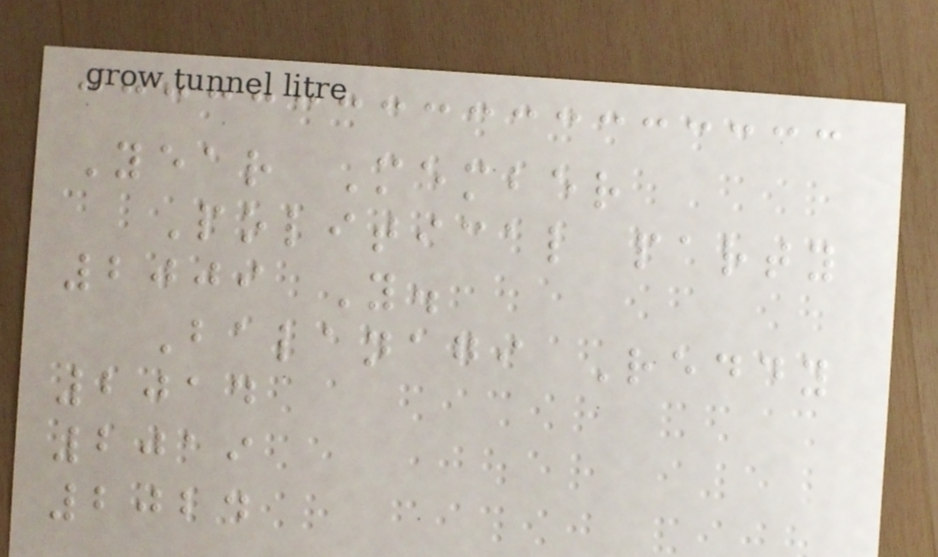Year Member
Political party
2009 Y.
Balanagi Reddy
2014
2019
2024
